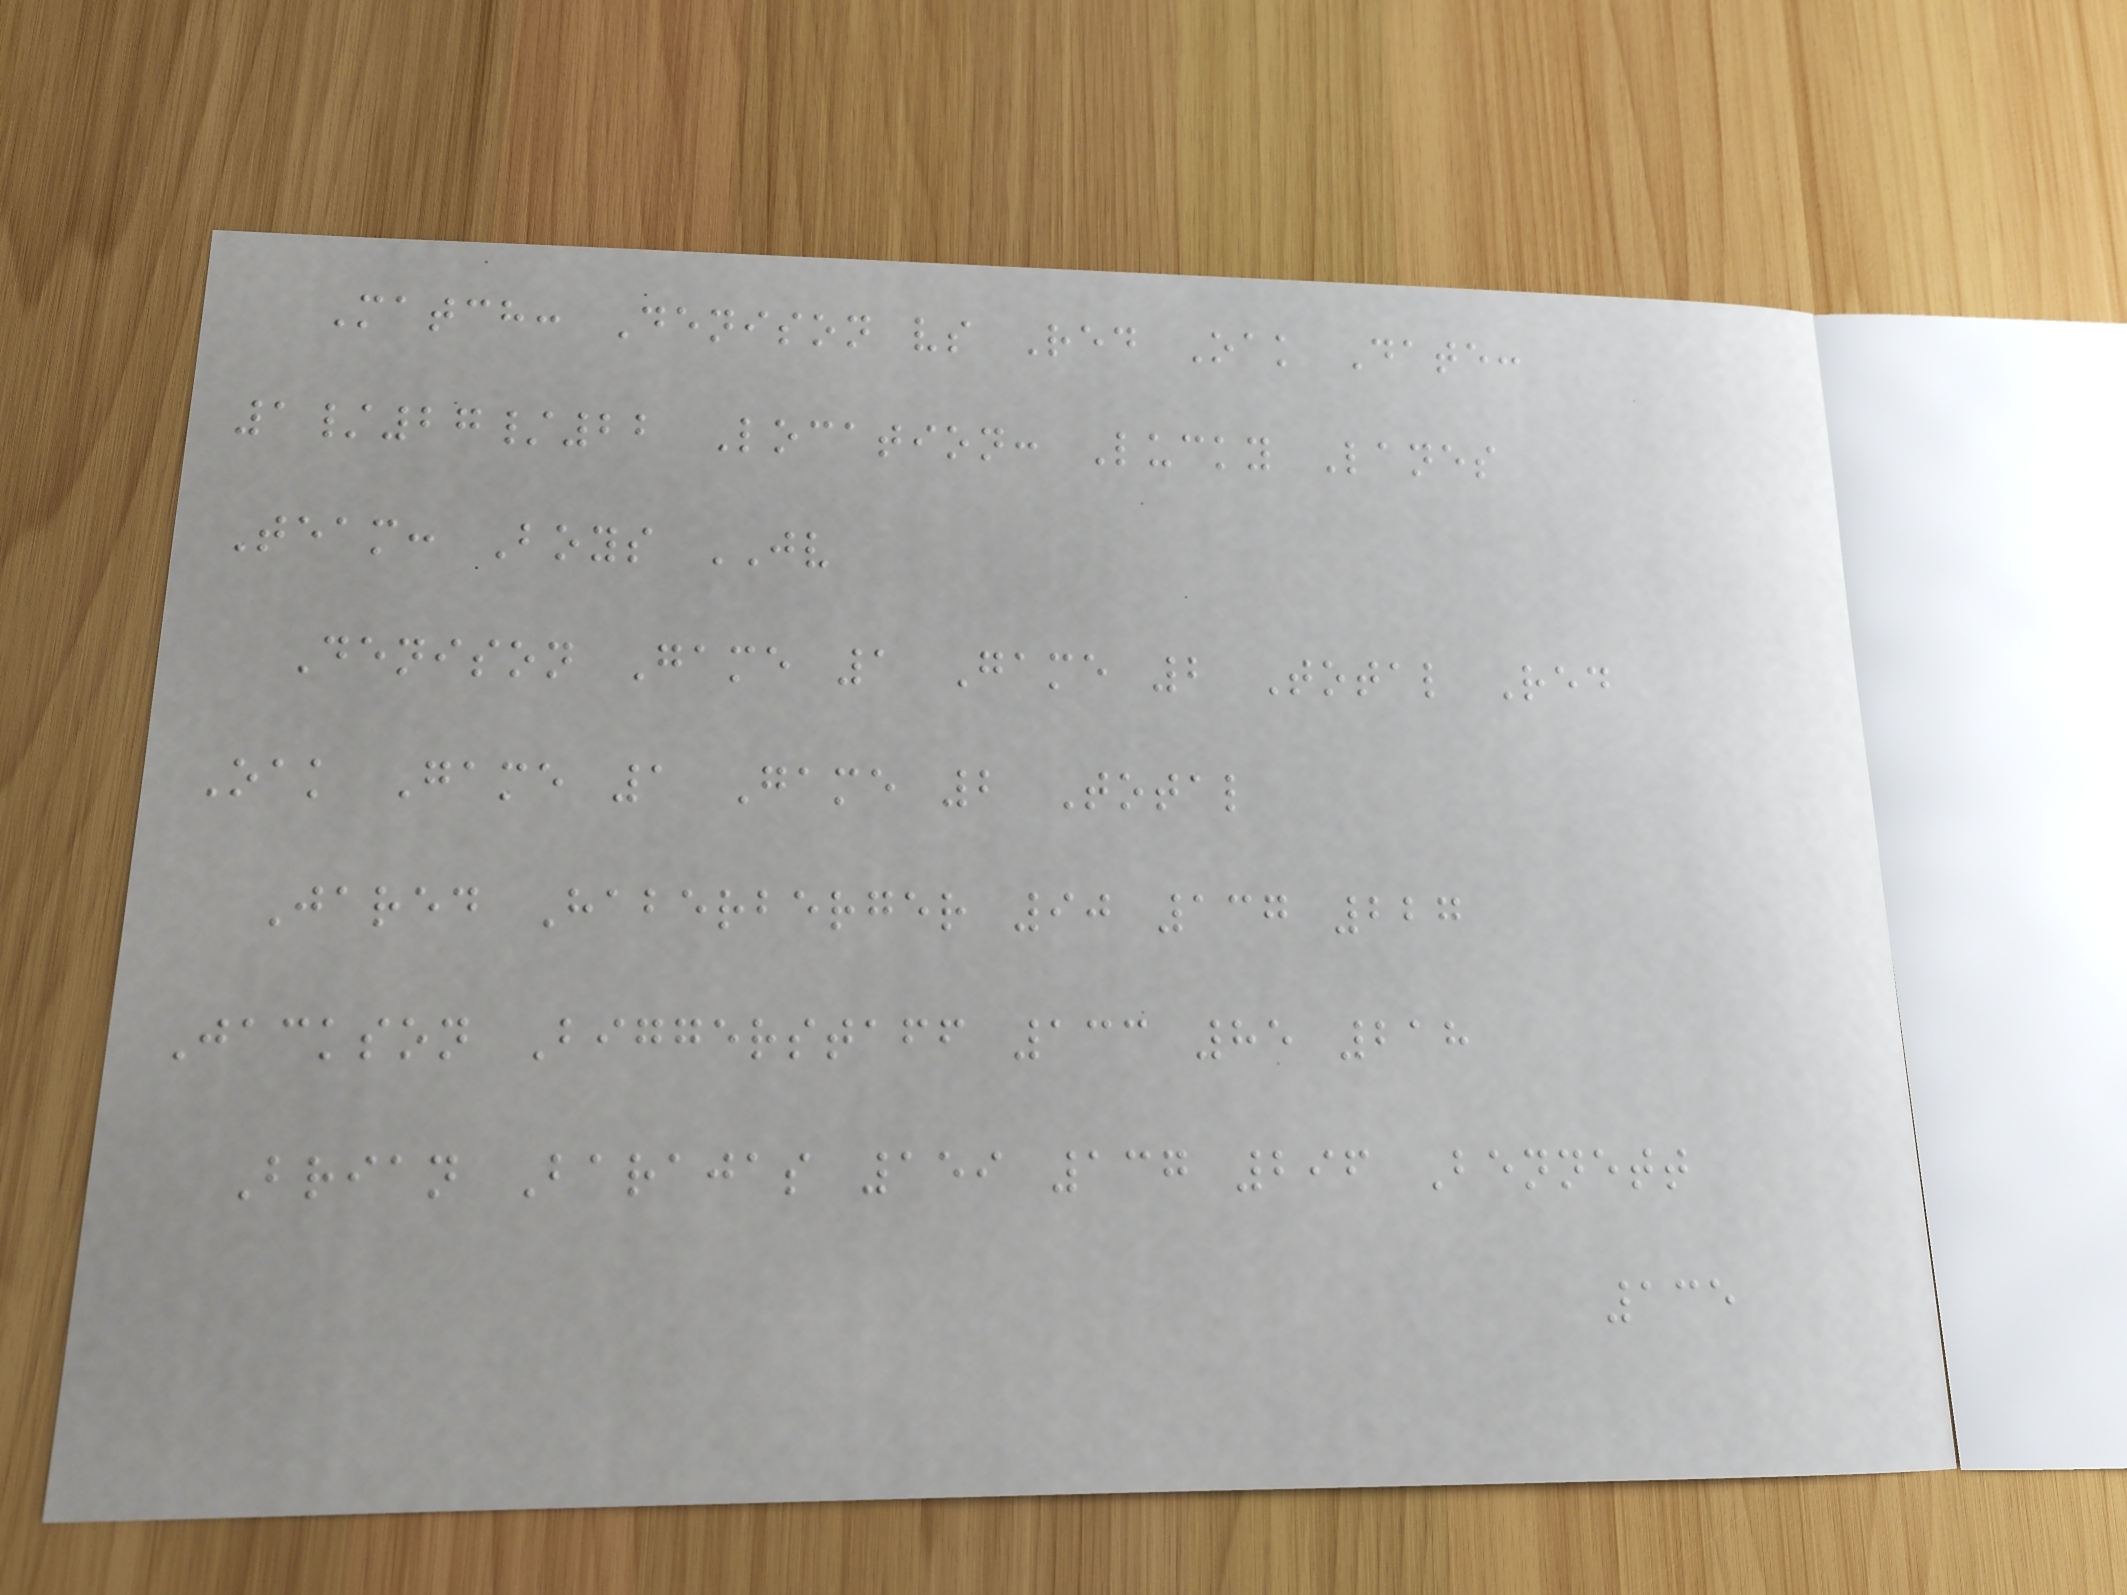Match: Denison vs Red Oak Date:
1/27/22 Location: Lucky Lanes
Team: Boys JV
Denison Game 1 Game 2 Total Red
Oak Game 1 Game 2 Total
Jared Haberberger 90 137 227
Jackson Biggerstaff 133 85 218
Brian Barajas 159 137 296 Bennett
135
